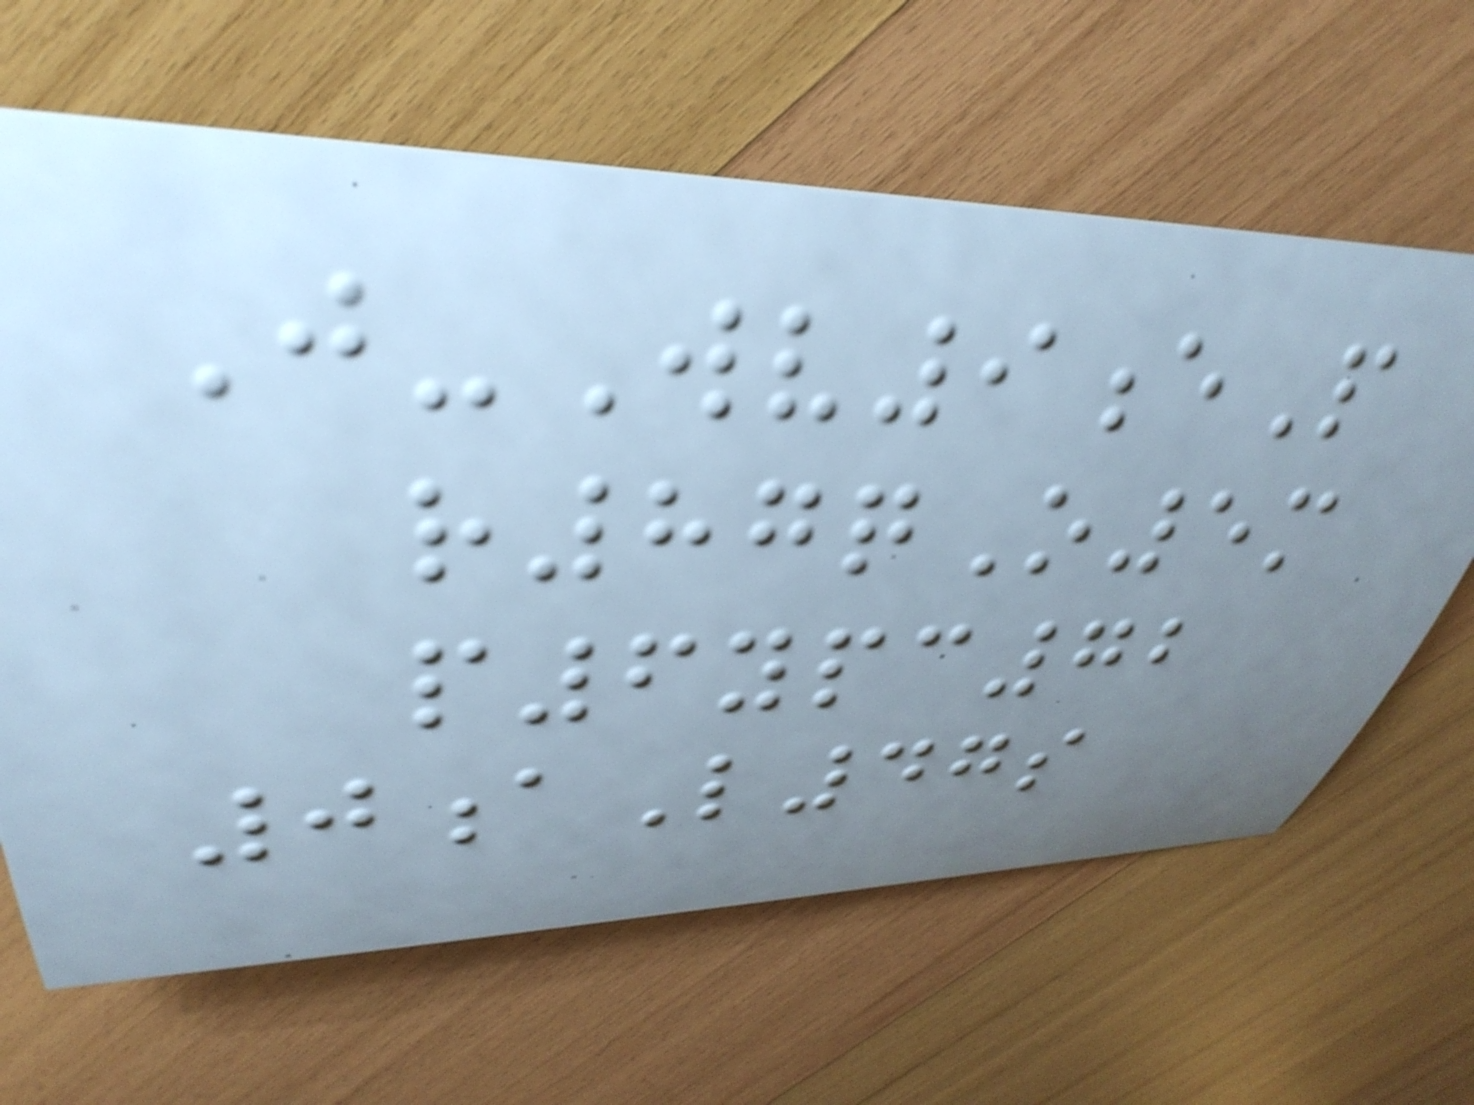J-Wv9eP
r87qO5m
p6ypc72
0aL47s
